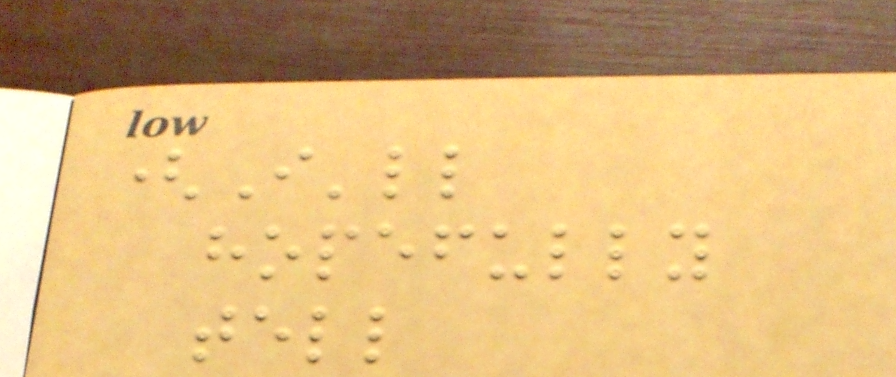(I'll
hopefully
tell
